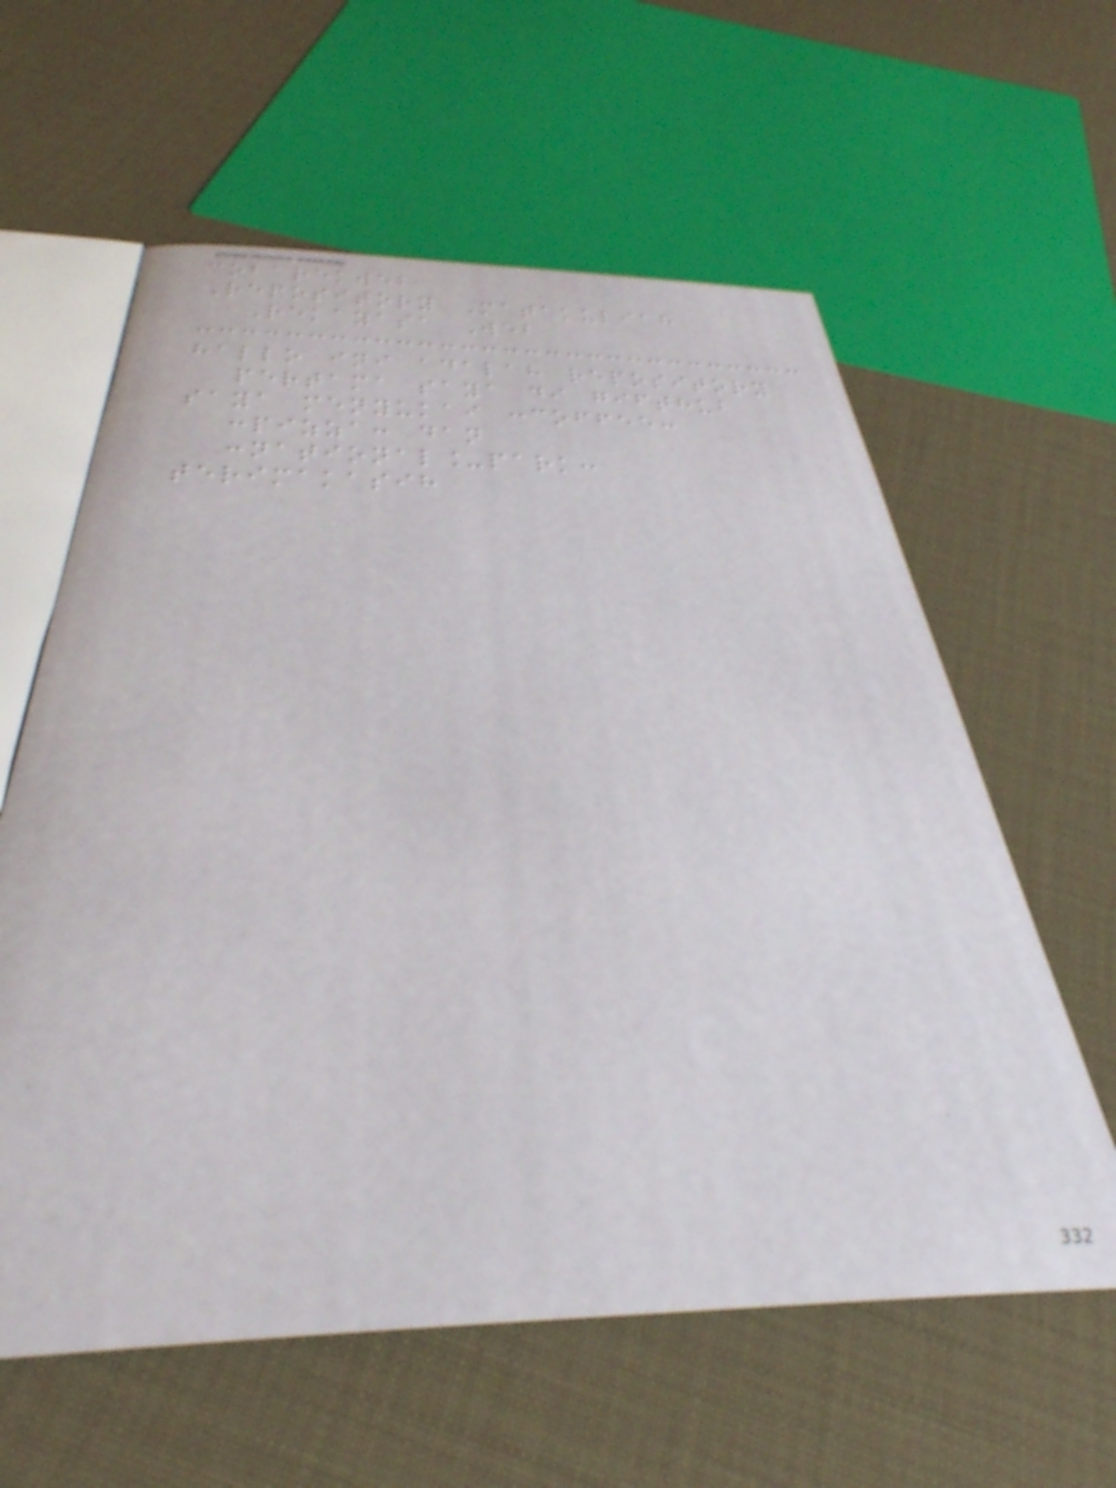cobarekweb
Repository Matakuliah
Rekayasa Web
hallo ini adalah repository
pertama saya di gifthub
saya menyukai :coffee:
:pizza: dan
:national_park:
terimakasih
